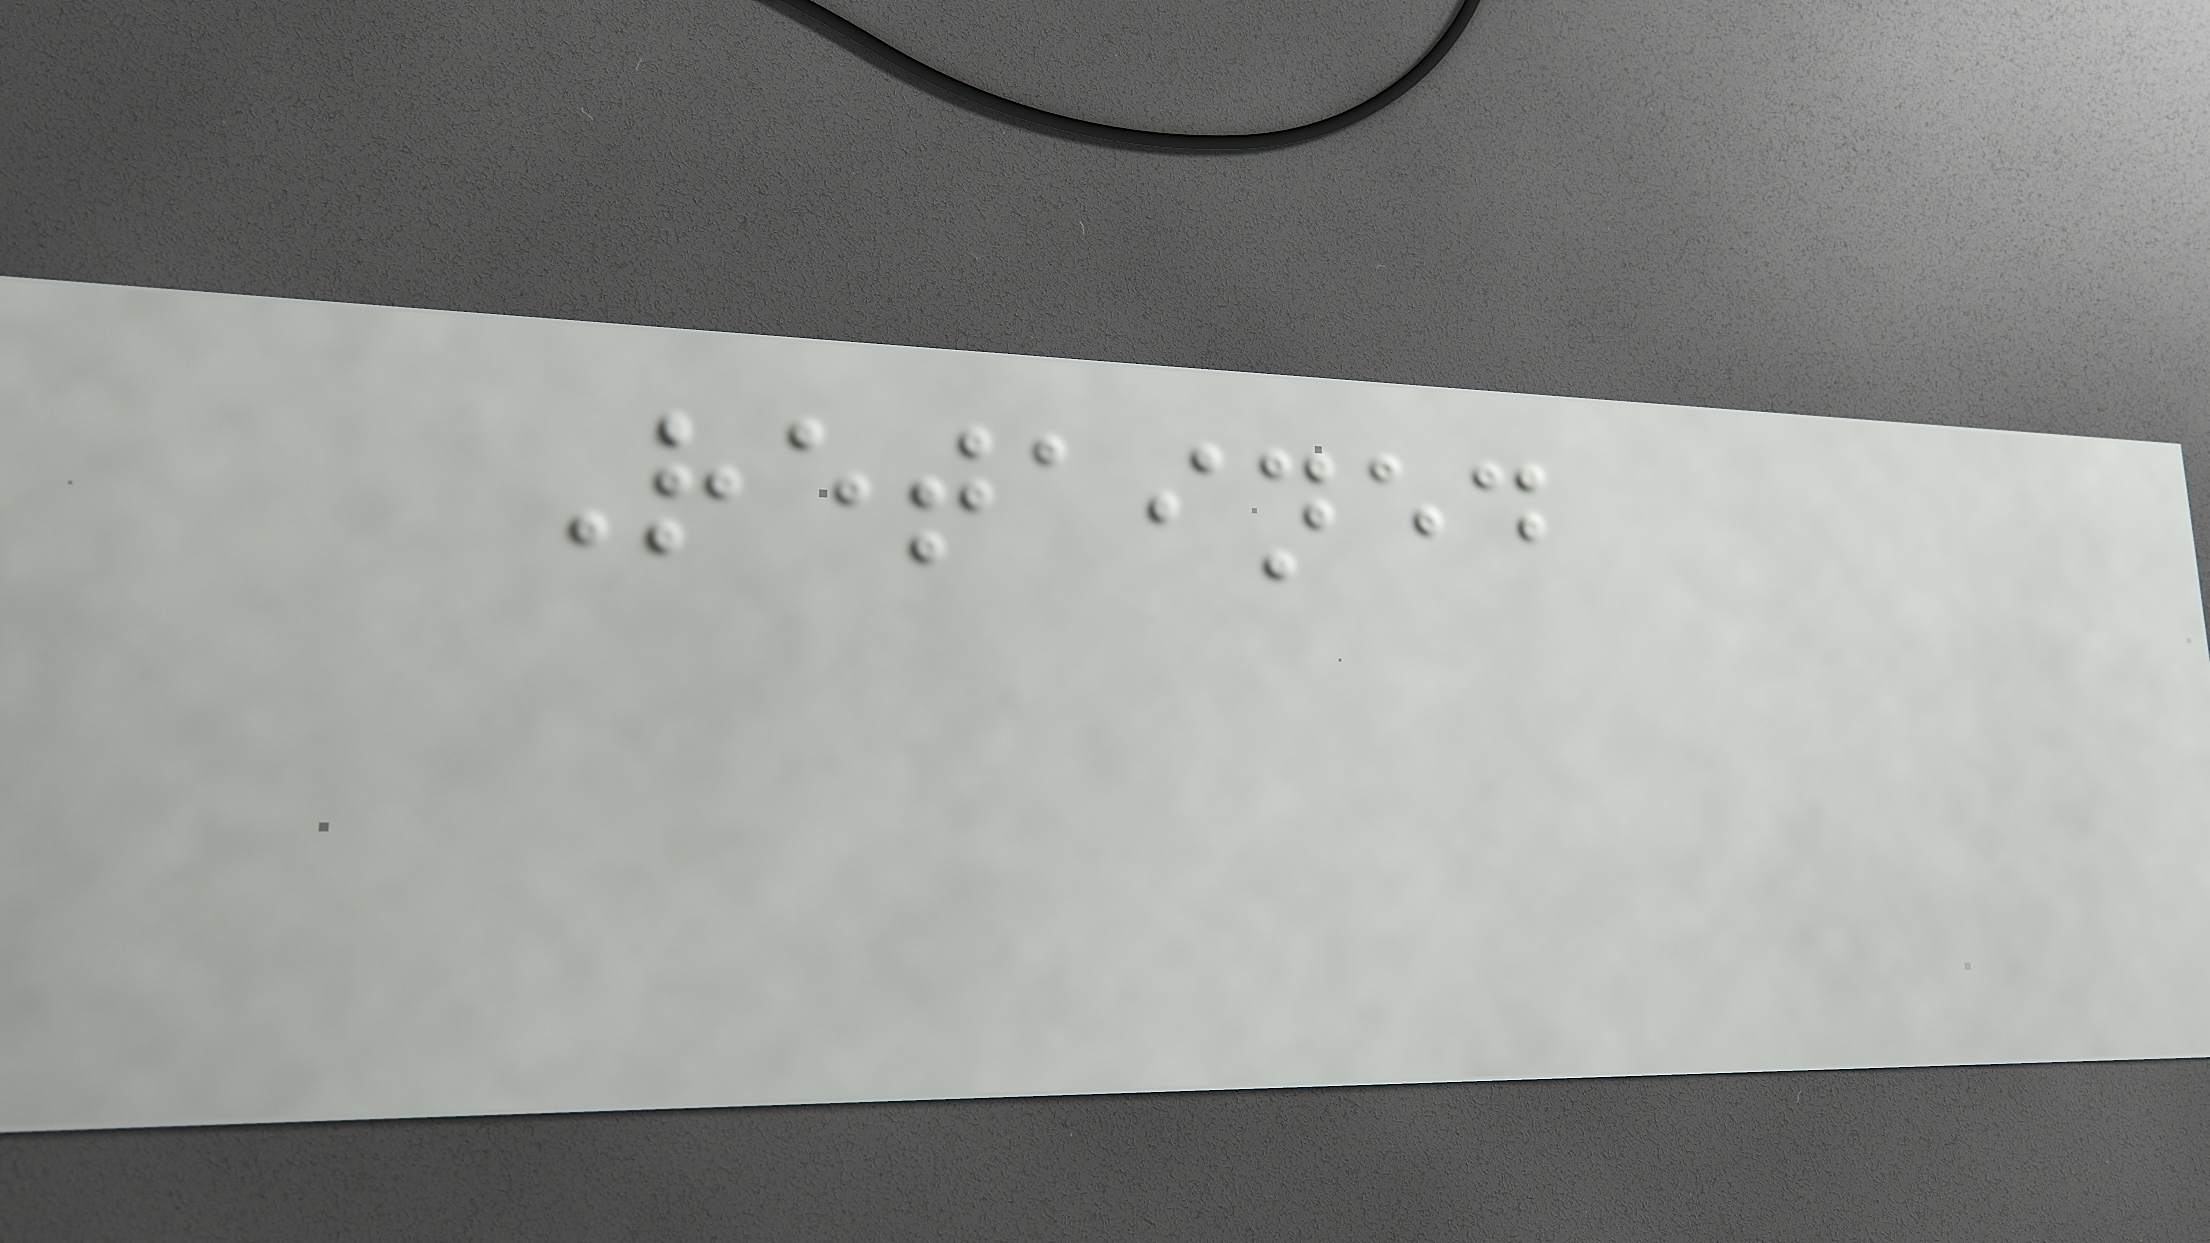Retained
